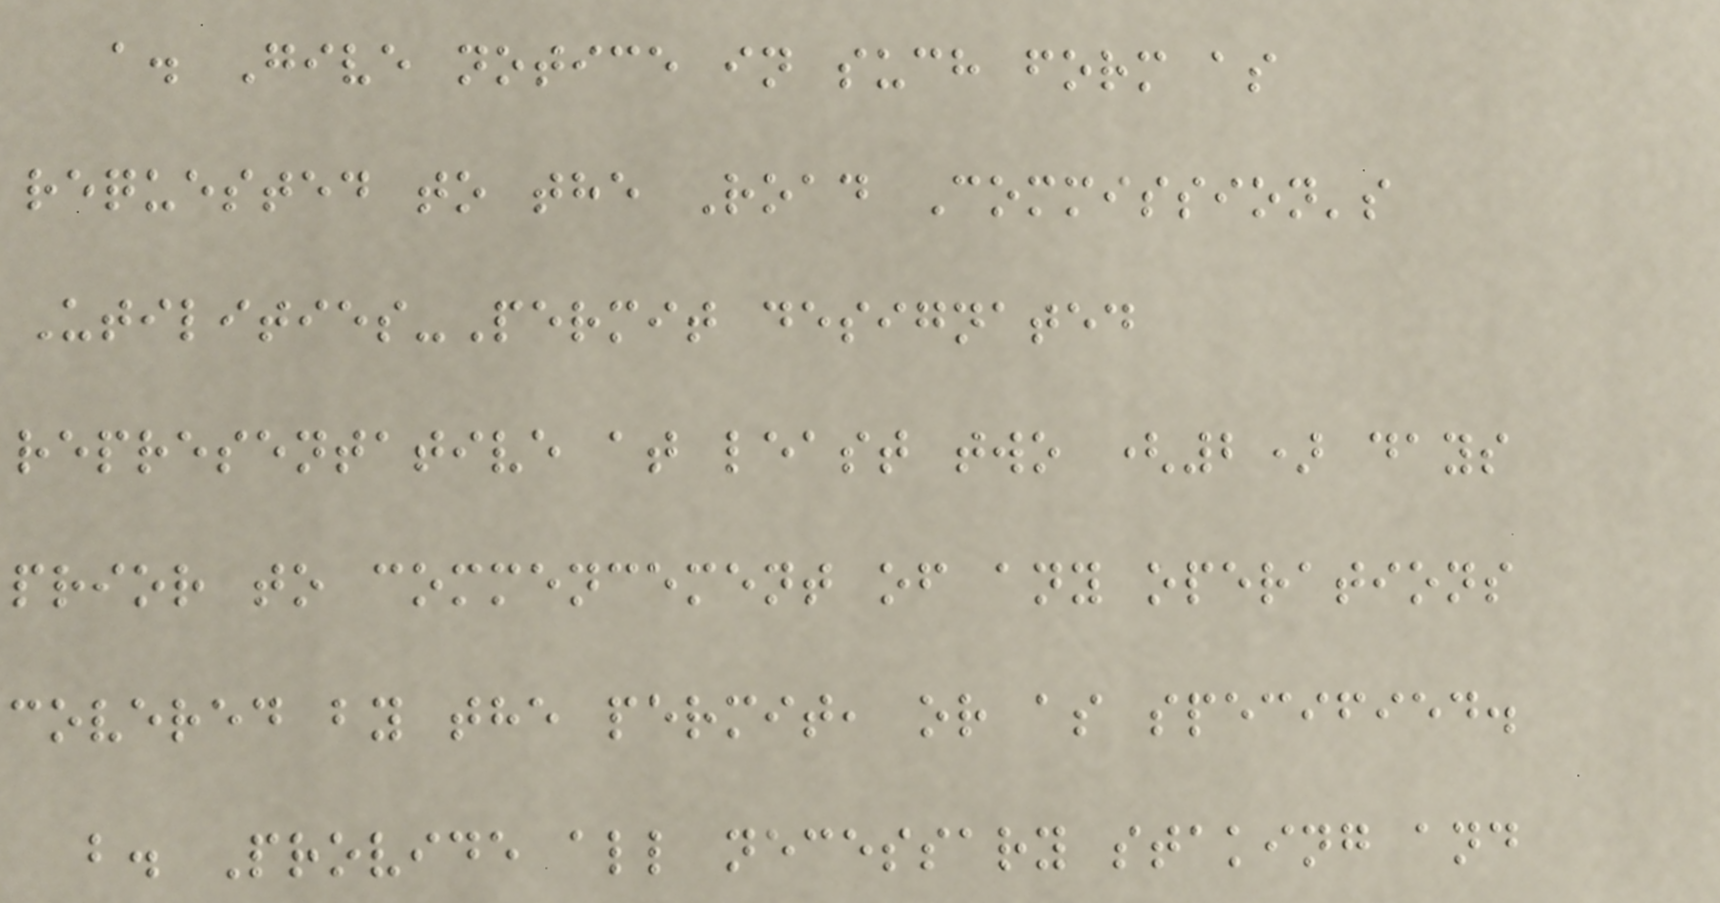a. Give notice in such form as
requested to the Road Commission's
Utilities-Permit designated
representative at least two (2) days
prior to commencement of any operations
covered by the permit, or as specified.
b. Provide all necessary staking and
